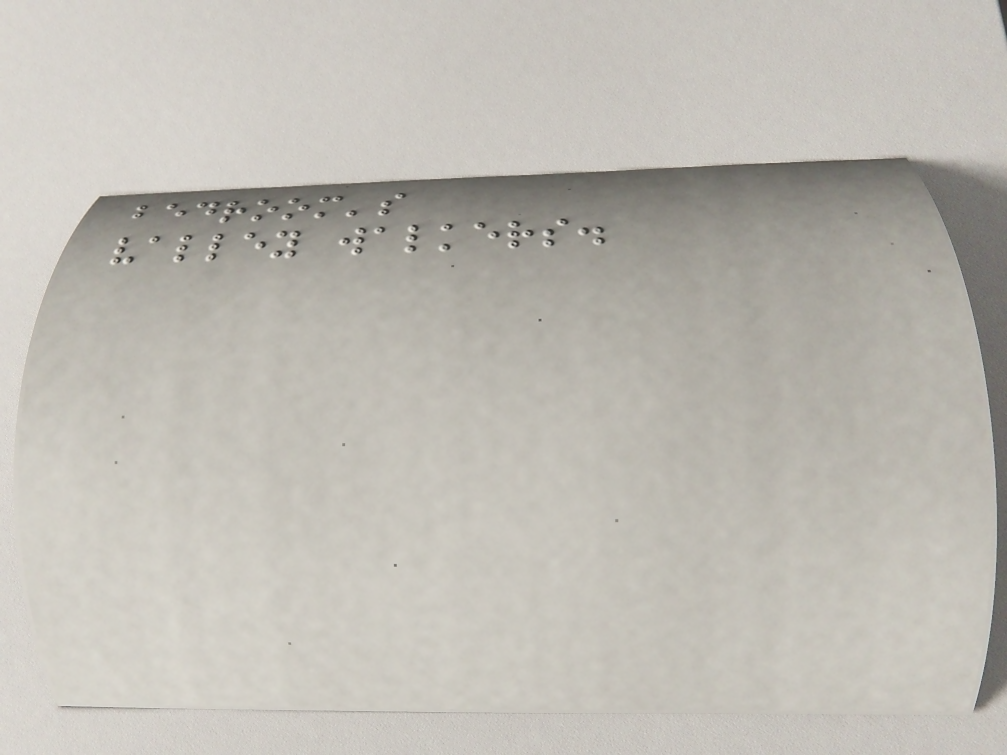bedroom's
valley walkers.
